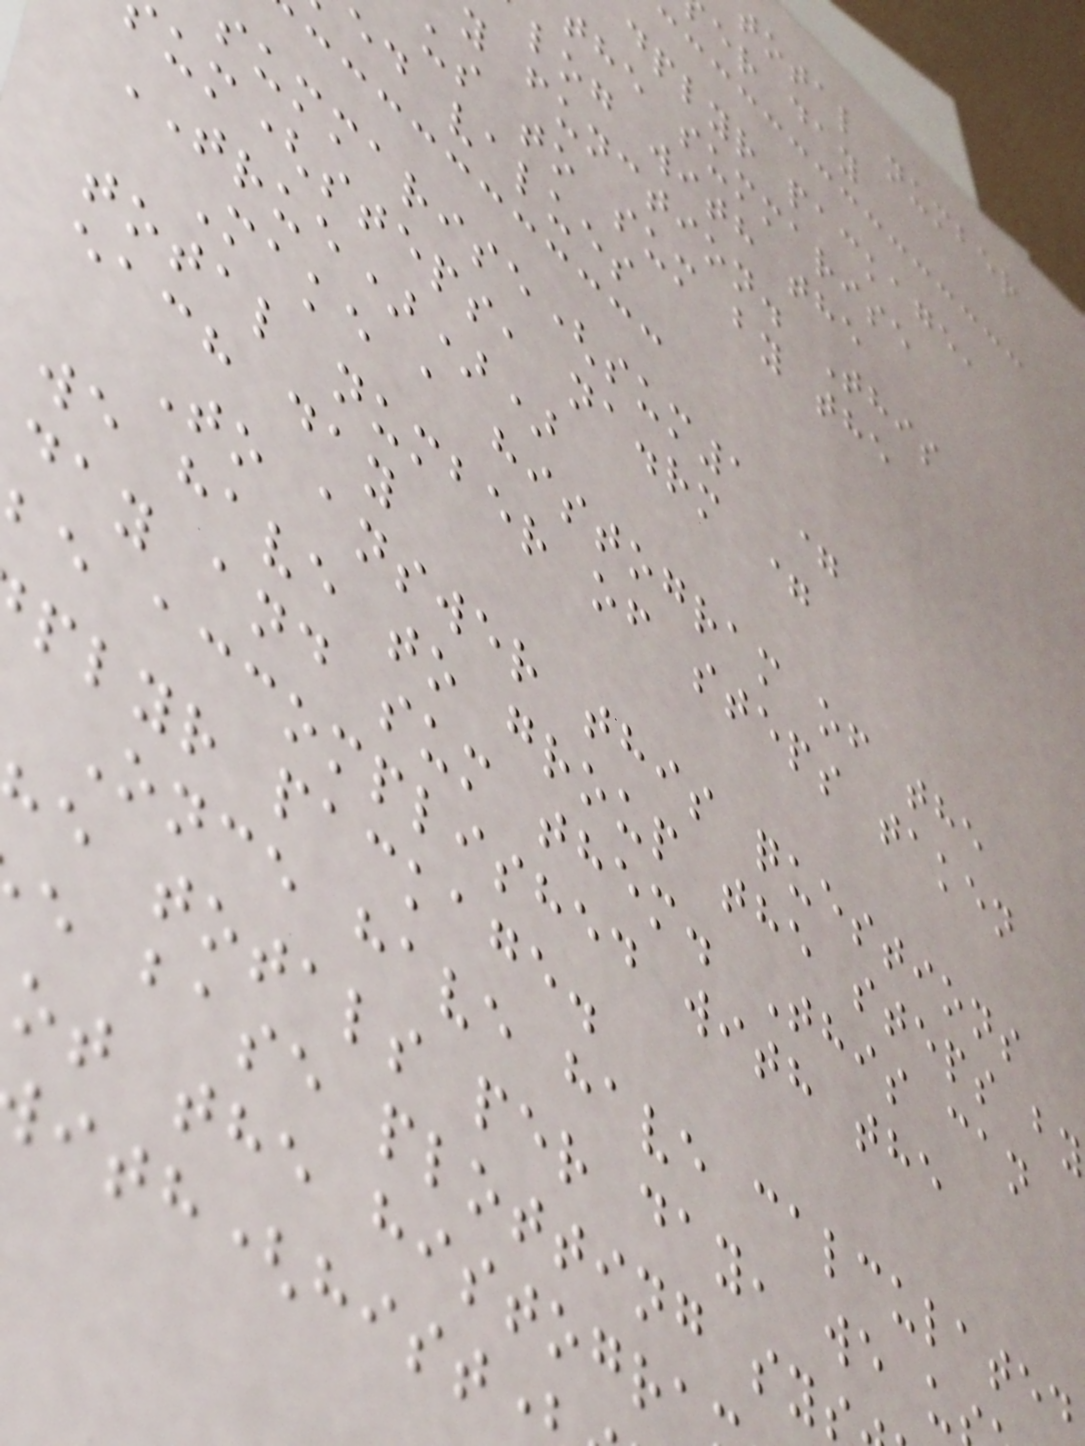total number
er day
dplyr package,
the summarise
log with the
y function. This
us to sum by the
ed values
summarise(sum1 =
um(steps, na.rm =
TRUE)))
Make a histogram of the
total number of steps taken
each day
To answer this questions
we have to group the steps by
day and sum them. This can
e accomplished with the
plyr package.
Once have have calculated
e totals per day, we u
e base plotting sy
ot the histogra
